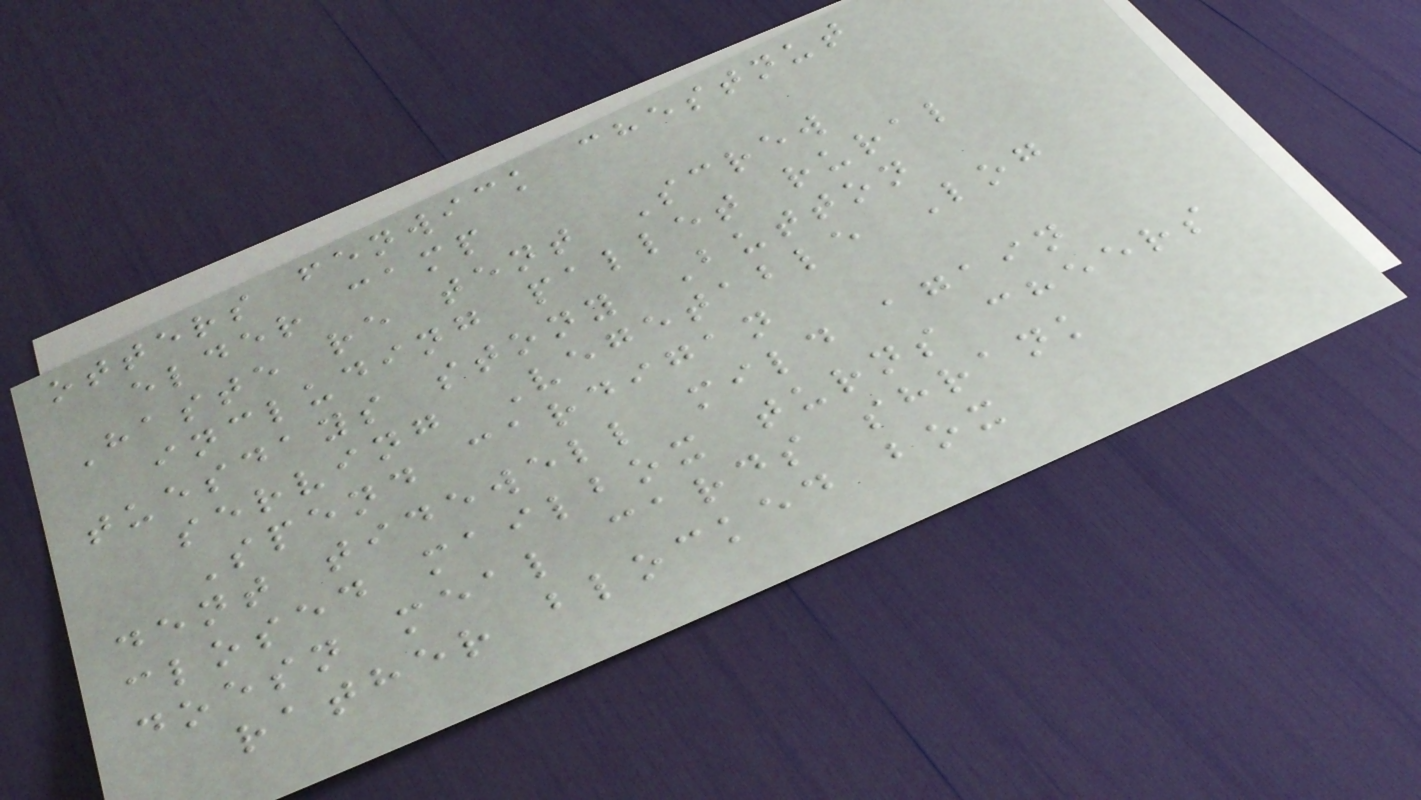otters fenwick chestnut
elder camp
Haste re tent Screw
including pallet rural
tuesdays stony Button
serving Vegetable Log
Spend cardigan
dent tidewell mild again
closed mailbox turns cheers
doesn meal cards shrank
rather blocked box
